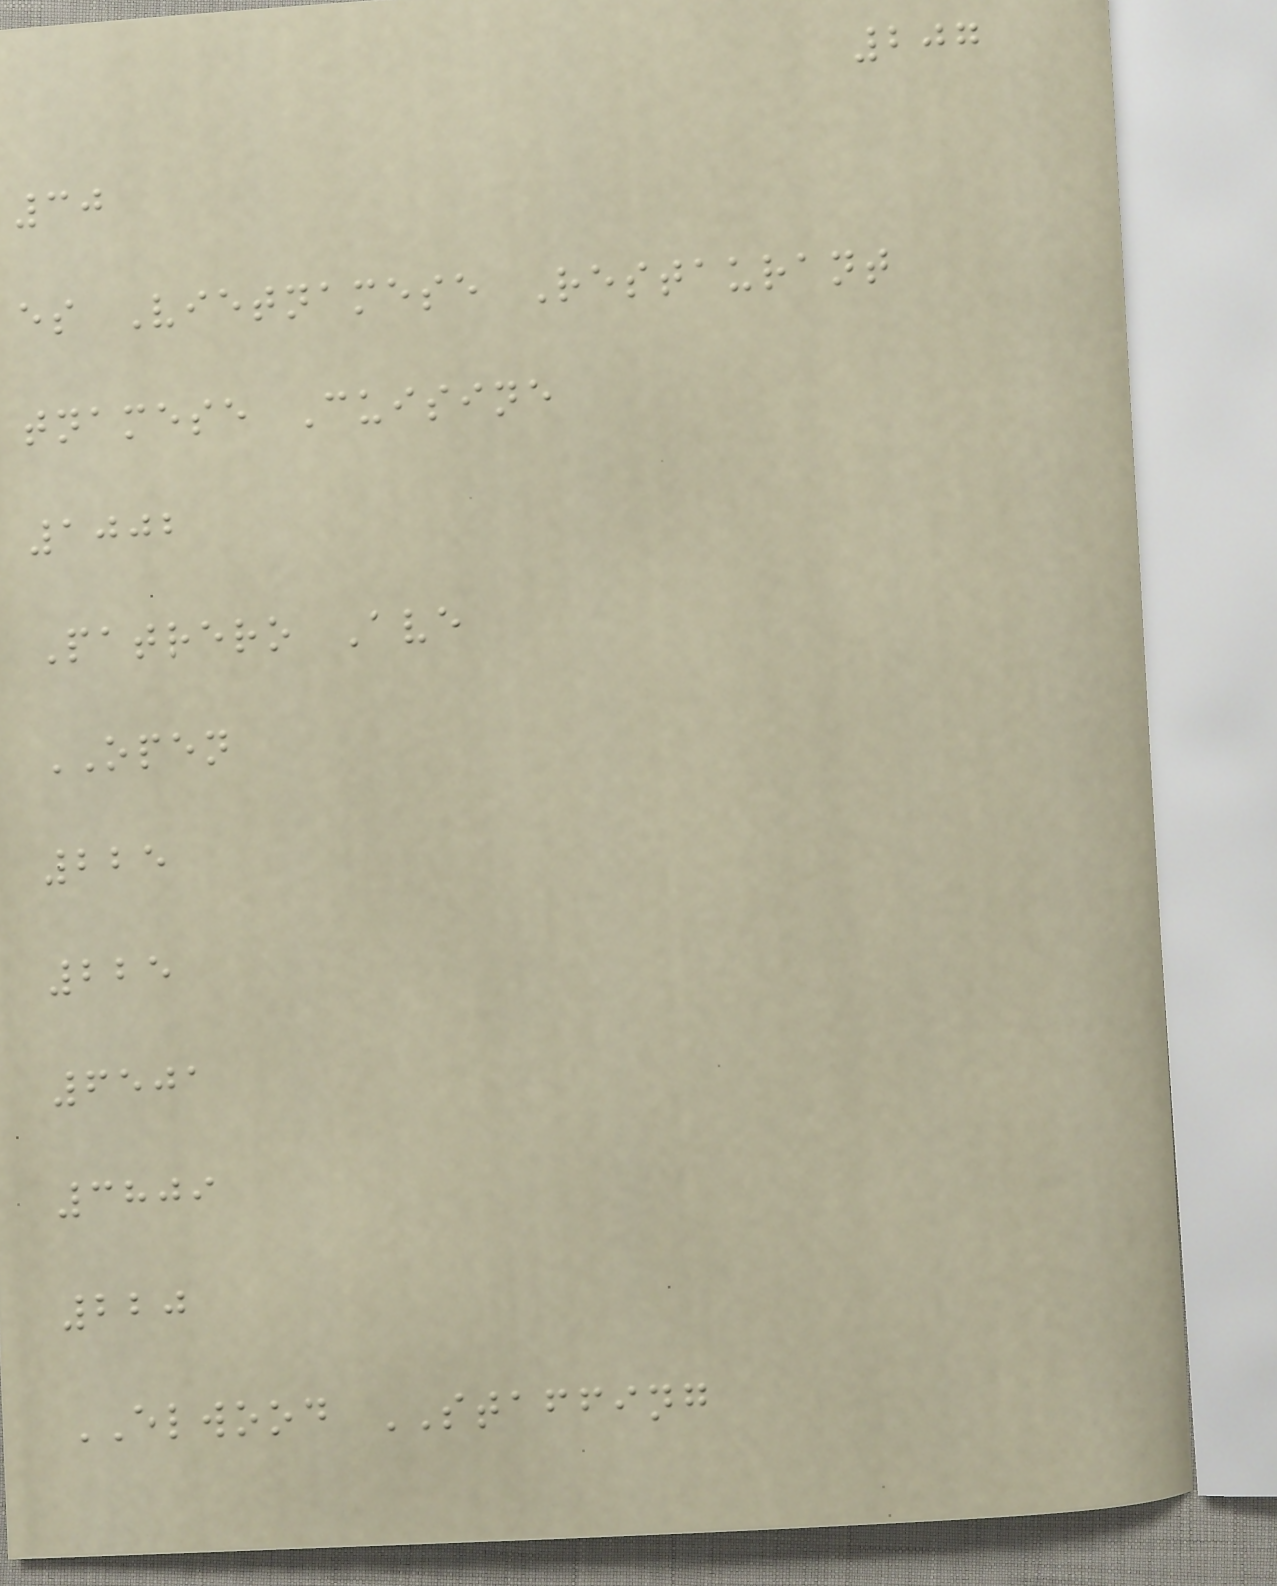207
30
es Vietnamese Restaurant
tnamese Cuisine
1002
Patrero Ave
OPEN
225
225
6501
3809
220
ELWOOD STAFFING
